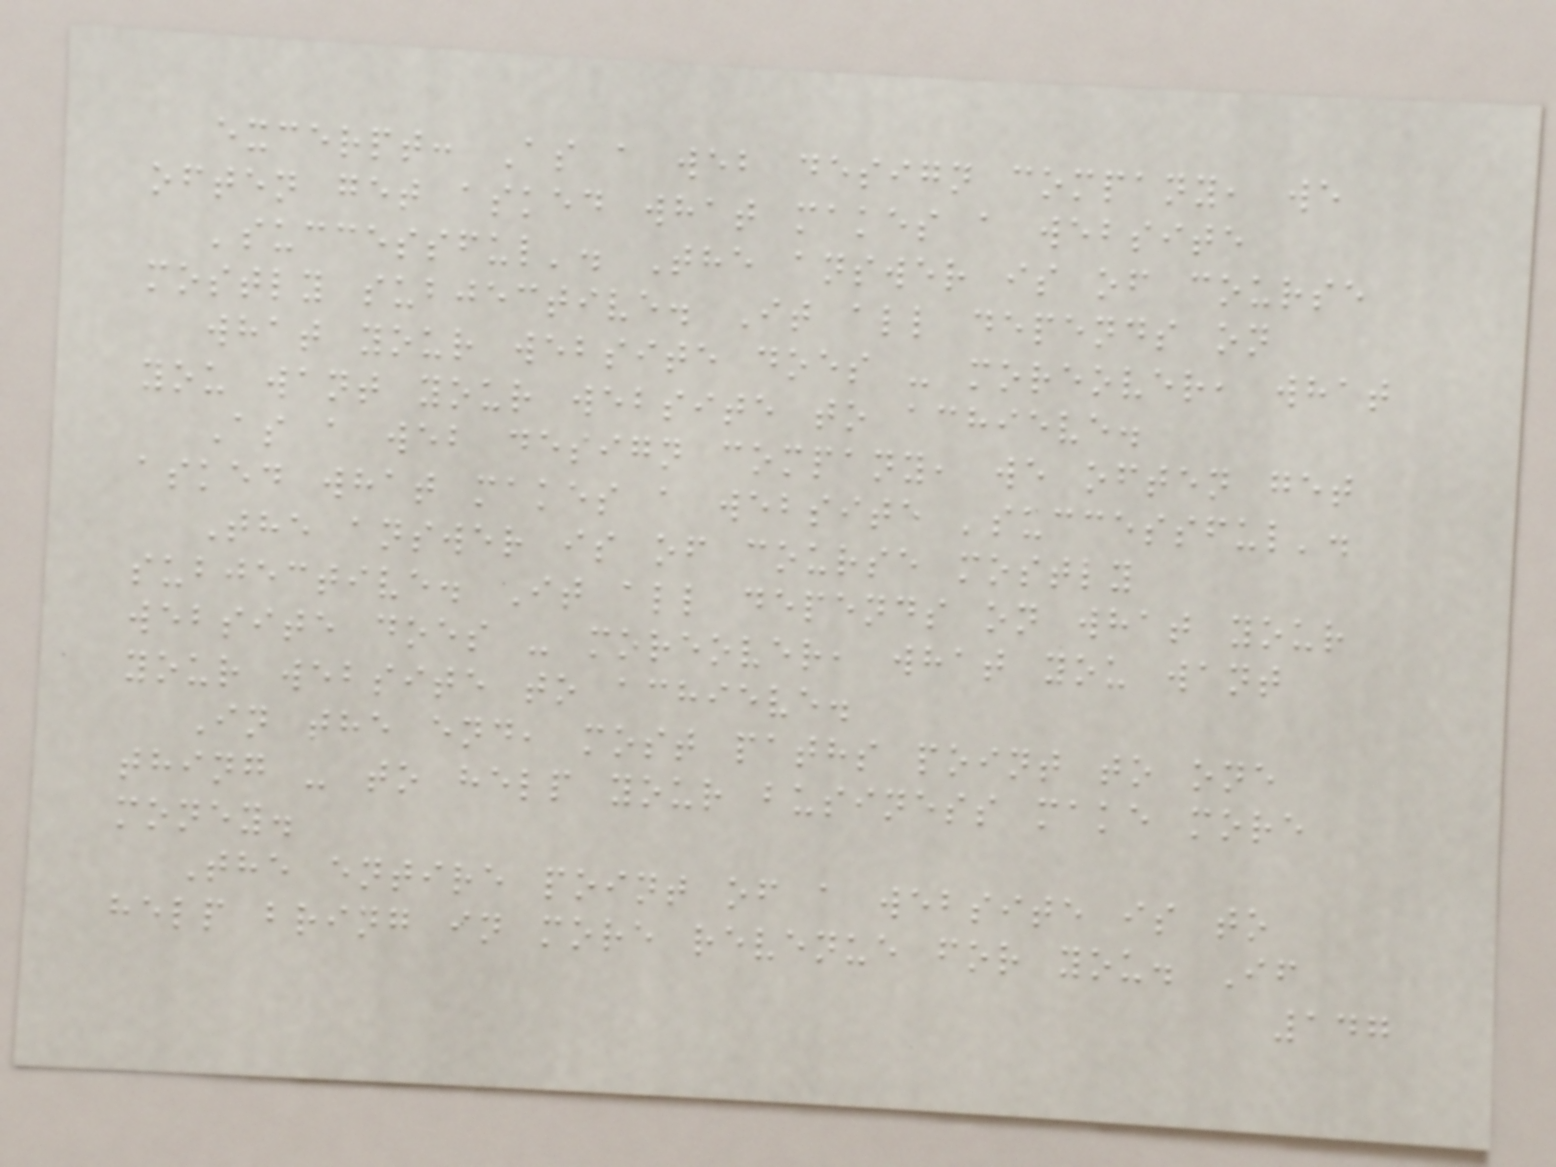excerpt: As a web design company, we
often get asked what makes a website
'successful'. The answer is of course
mostly subjective. It all depends on
what your website does - moreover, what
you want your website to achieve.
As a web design company, we often get
asked what makes a website 'successful'.
The answer is of course mostly
subjective. It all depends on what your
website does - moreover, what you want
your website to achieve.
In the end, most paths point to one
thing - to help your business make more
money.
The entire point of a website is to
help bring in more revenue for you. If
147
